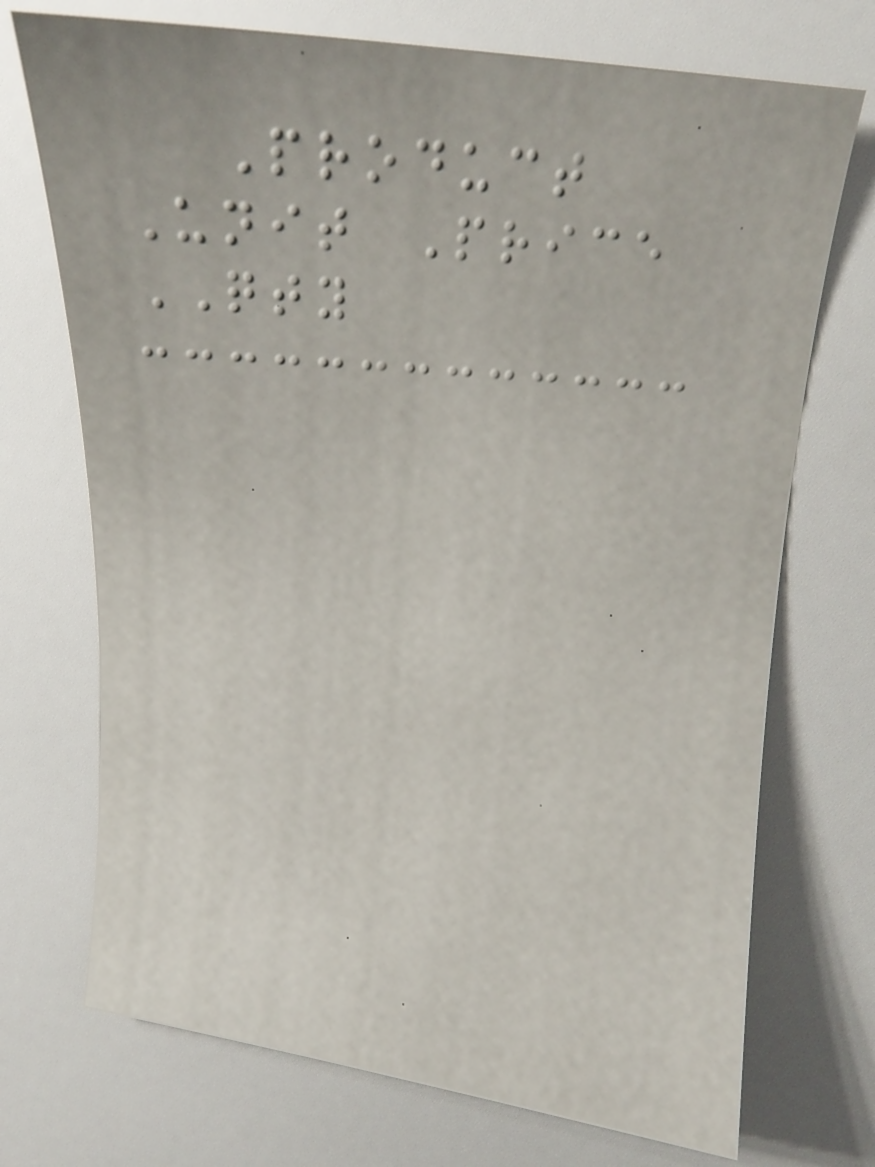Product
Unit Price
QTY
